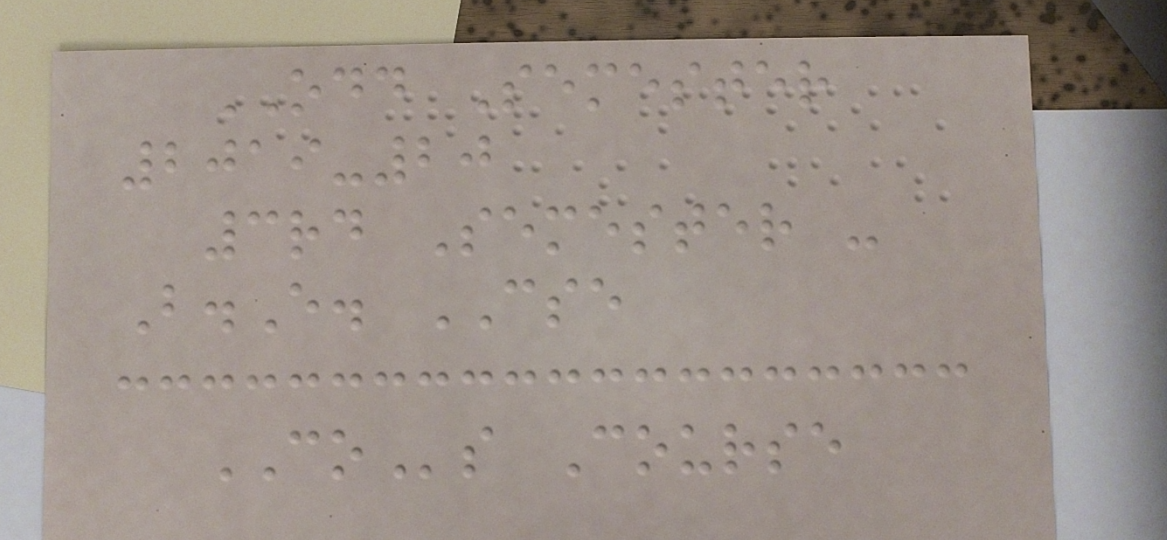ODD Semester
2019-20
3rd Semester -
B.E. CSE
COs Course
